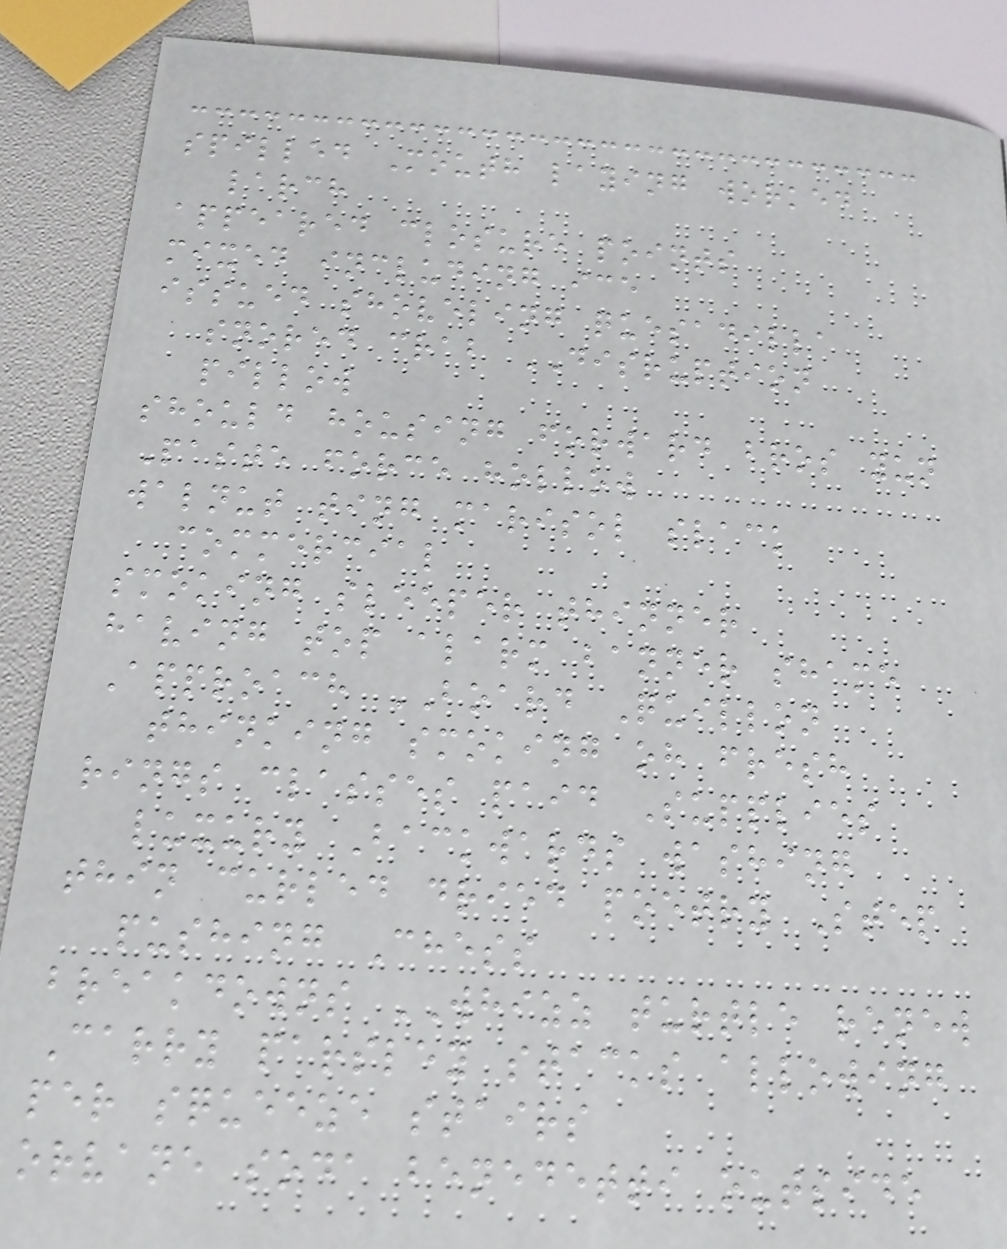spilled Mouth laying worked
larch
appeared closure points
mixed including ice
issued shoveling quesadilla
snored crab DISRUPTION
pillow
should housing forward bros yun
Paste force hollow
walnut ting marisol slack
commercial
smoking sleeper thinner
having top alarm banner shame
Approach BOARD Quillon
thinking smoking oh fresh
rings classes paid Supplies
luxury Backwards washing
thin curled dried poetry Step
pushing Chess
breakdowns WHIZZ turtle renew
Carry parsley stacks allowing
per squeeze stairs
orvane soda benedetti outside
